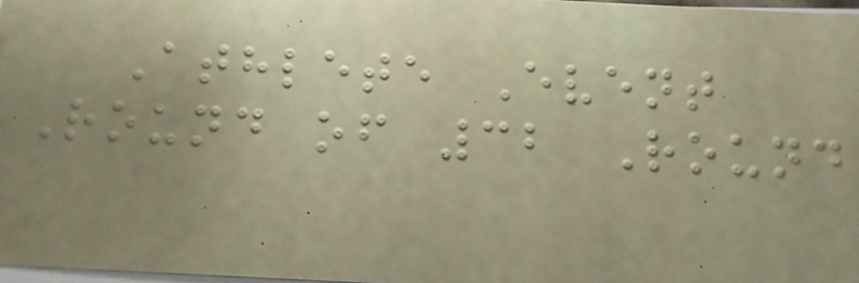Athlete Event
Round of 32 Round
